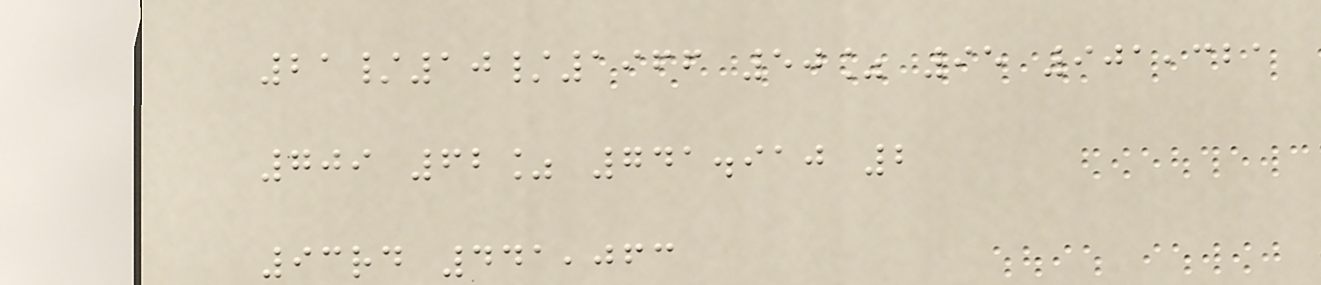21/10/1966 50% 95 901,321
709 62% 741.910 2
93rd 441,063
